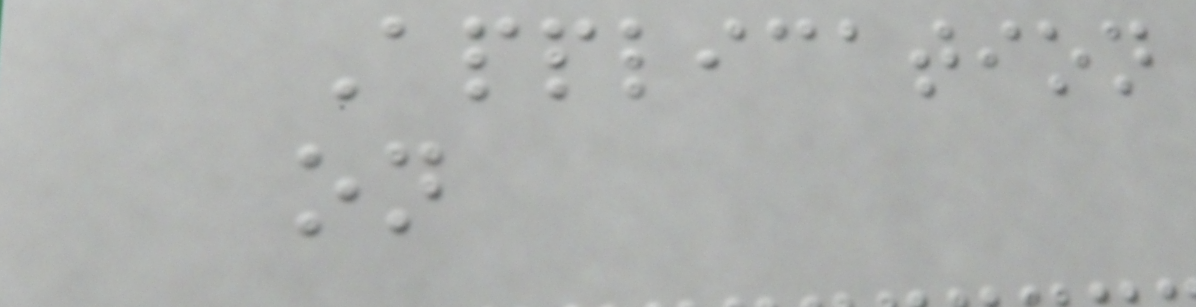Application
on
